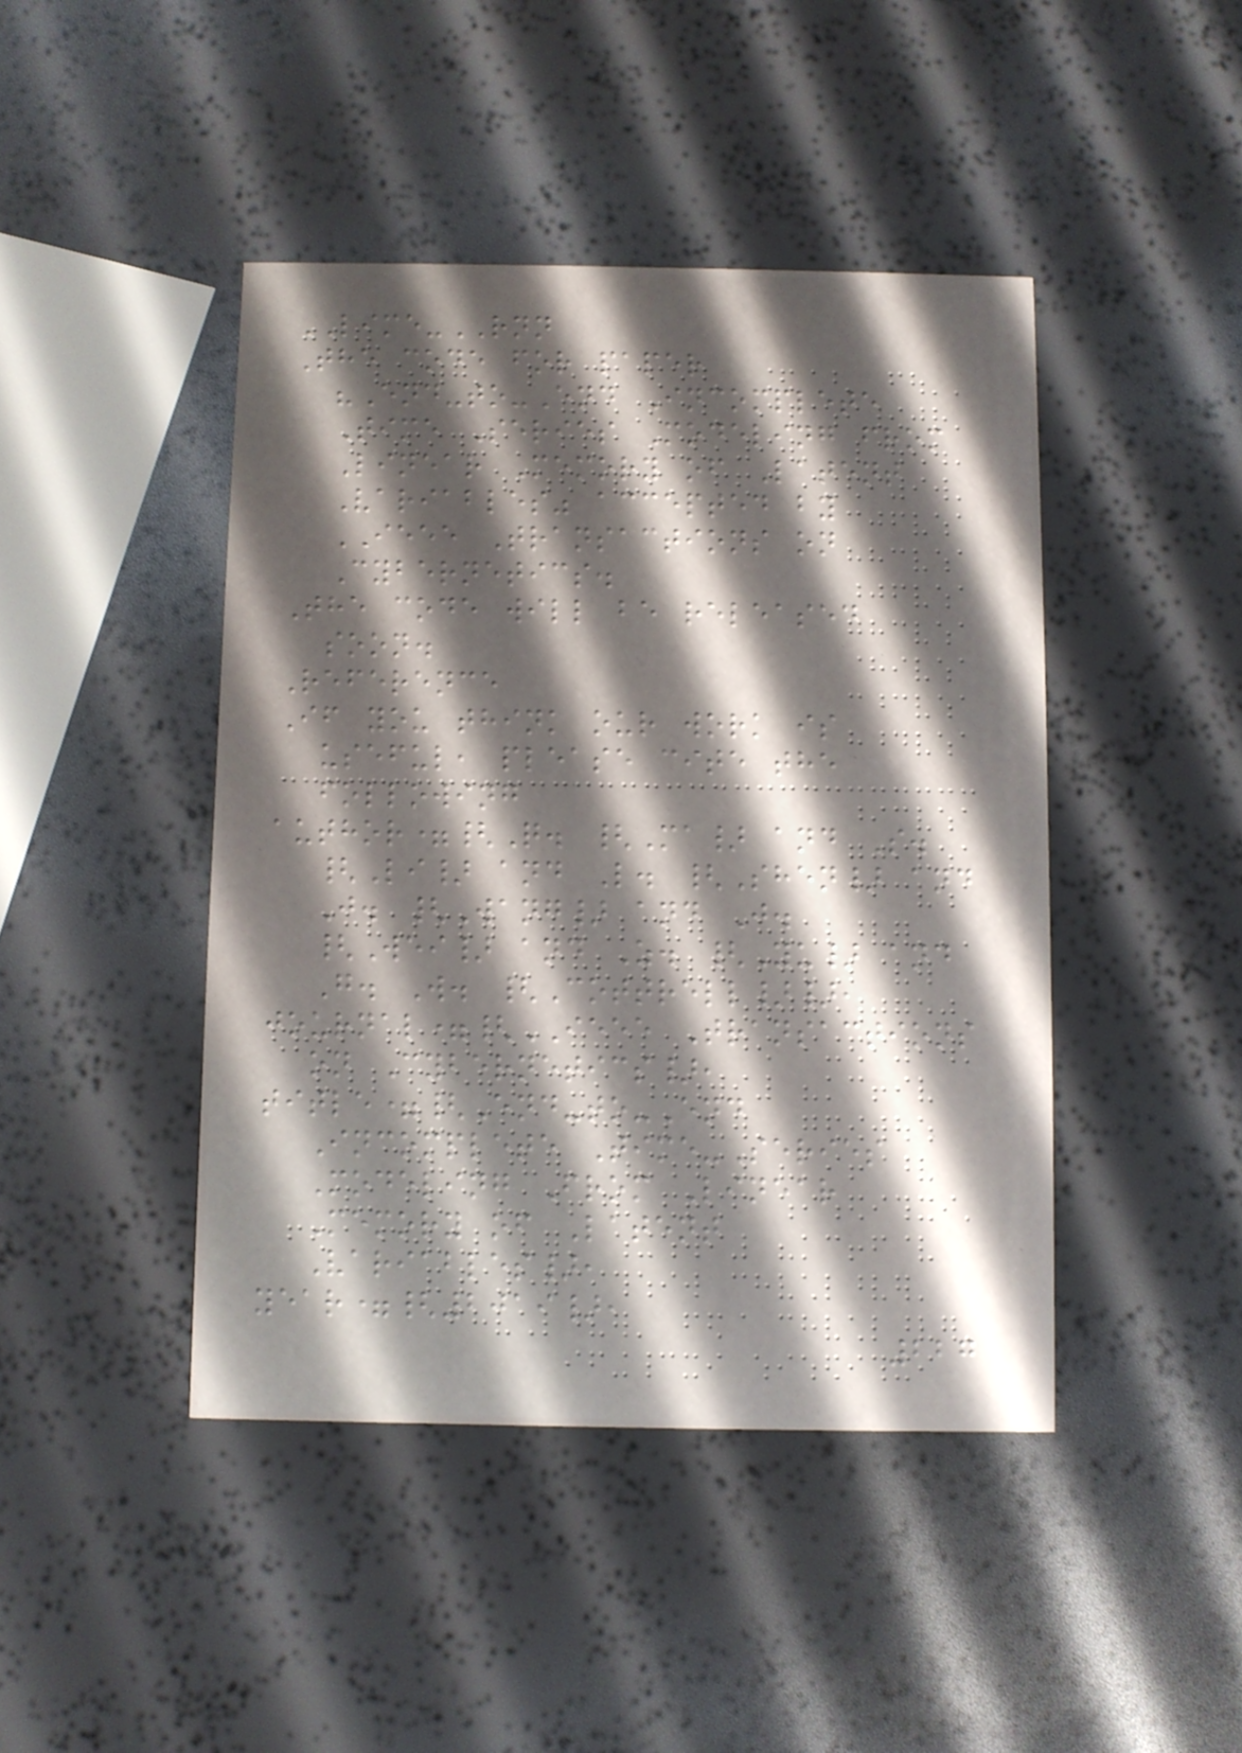LIME-RNN
The code for paper
"End-to-End Incomplete
Time Series Modeling from
Linear Memory of Latent
Variables" accepted by
IEEE Transactions on
Cybernetics.
The code will be released
soon.
Reference
If you think our work is
useful, please cite the
following
author={Q. {Ma} and S.
{Li} and L. {Shen} and
J. {Wang} and J.
{Wei} and Z. {Yu} and
G. W. {Cottrell}},
journal={IEEE Transactions
on Cybernetics},
title={End-to-End
Incomplete Time-Series
Modeling From Linear
Memory of Latent
Variables},
year={2019},
227
